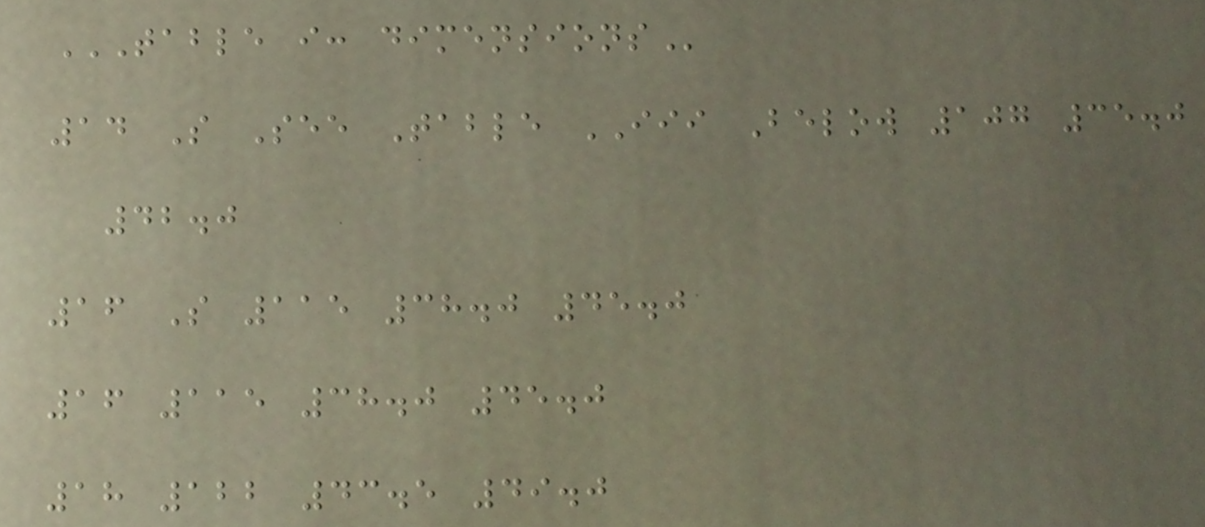TABLE I: DIMENSIONS
14 S See Table III Below 107 35.0
42.0
16 S 115 38.0 45.0
16 115 38.0 45.0
18 122 43.5 49.0
